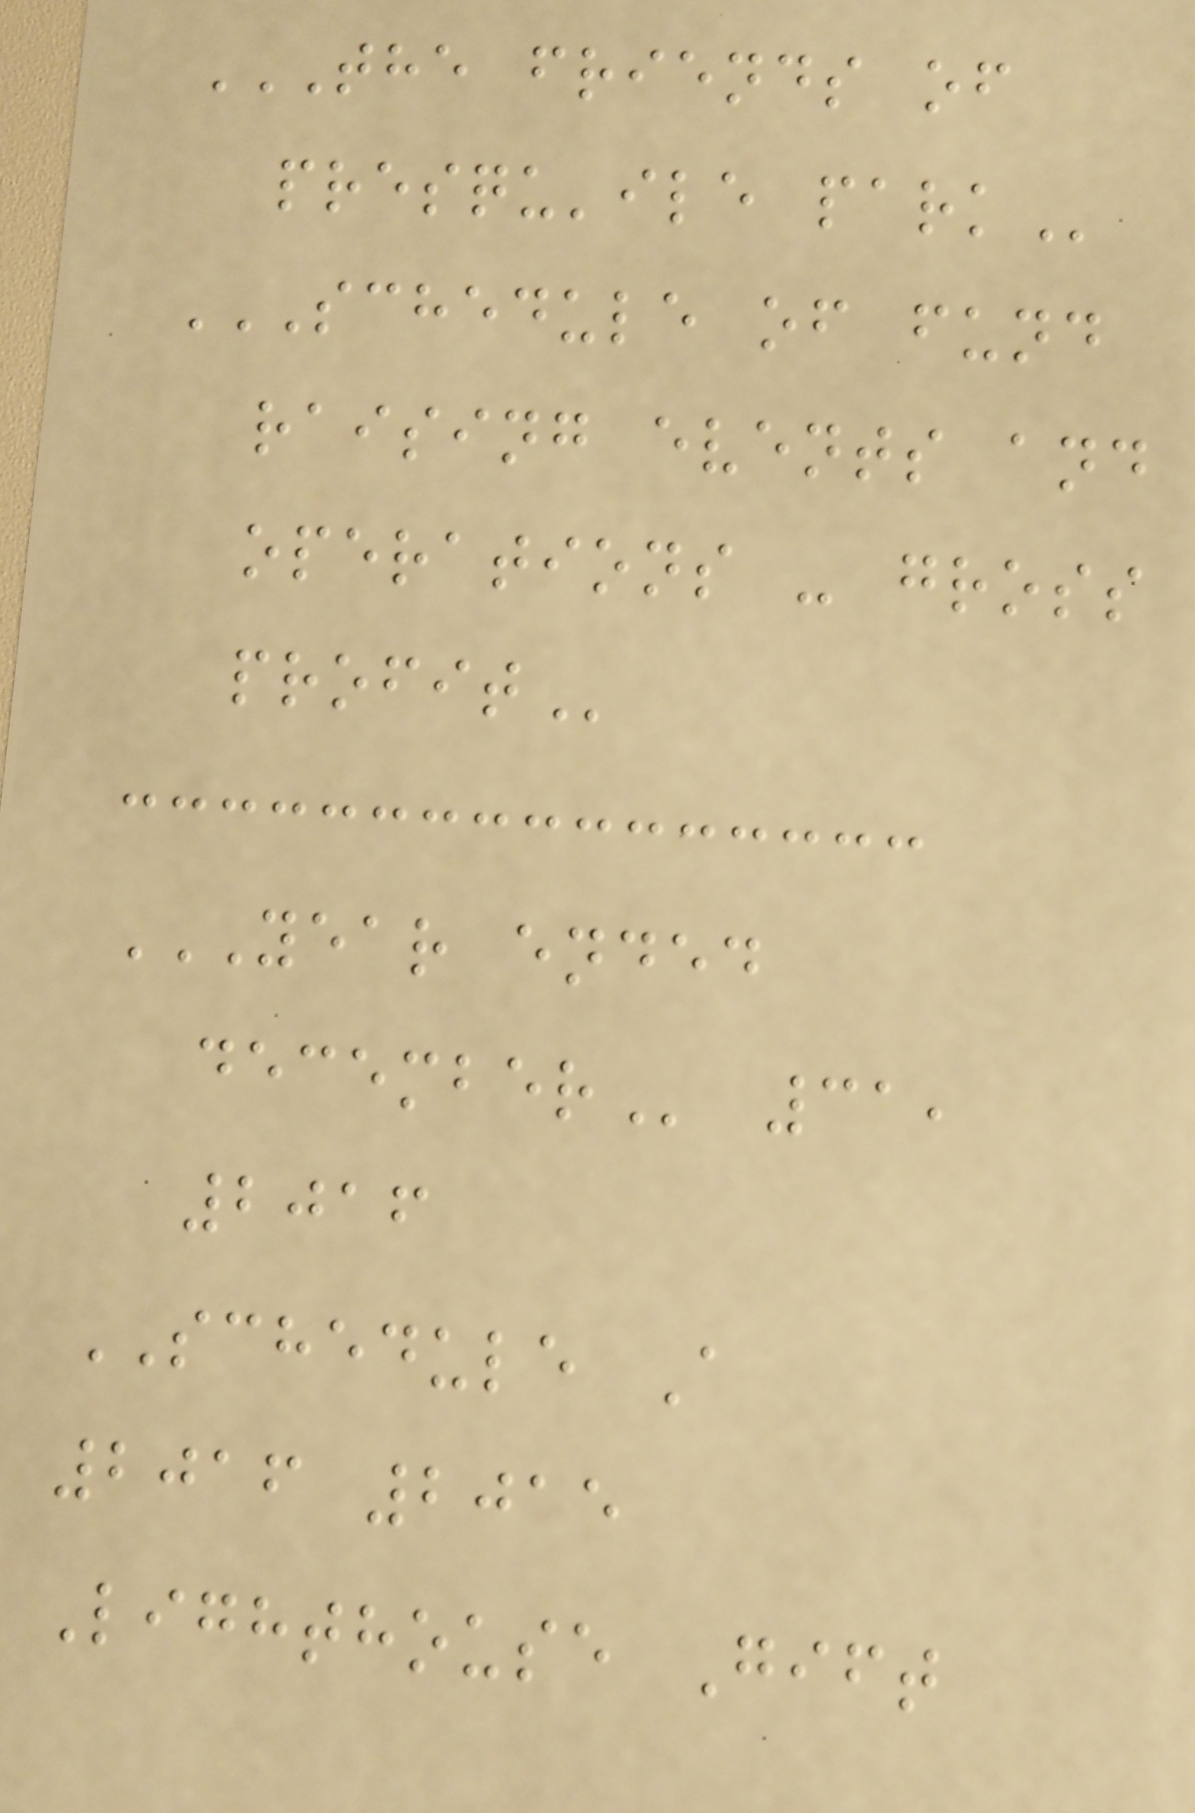THE FRIENDS OF
PRESQU'ILE PARK
SCHEDULE OF FUND
RAISING EVENTS AND
OPERATIONS - GROSS
PROFIT
YEAR ENDED
DECEMBER 31,
2016
SCHEDULE A
2016 2015
Lighthouse Gift
